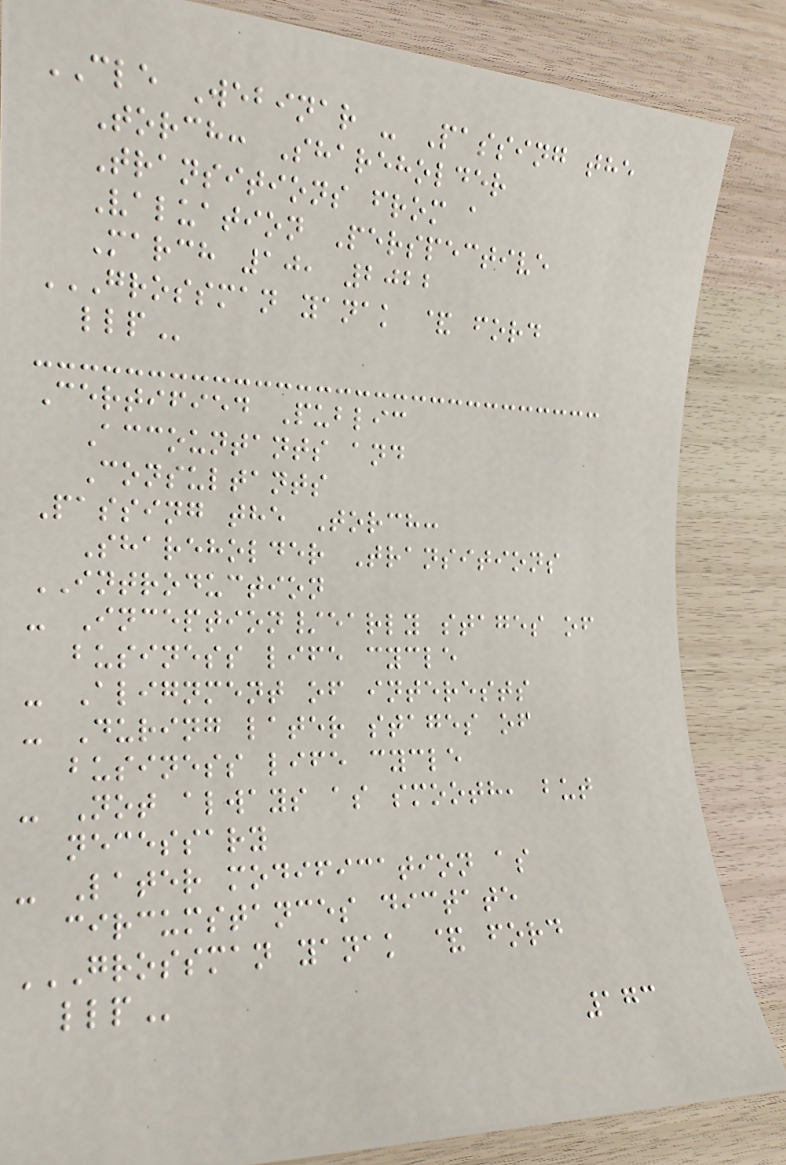CLE Webinar - Passing the
Torch: Shareholder
Transitions from a
Valuation Perspective
March 10, 2022
GROSSMAN YANAK & FORD
LLP
Certified Public
Accountants and
Consultants
Passing the Torch:
Shareholder Transitions
INTRODUCTION
- Inception/early stages of
business life cycle
- Alignment of interests
- During later stages of
business life cycle
- Not always as smooth, but
necessary
- Later modification as
circumstances dictate
GROSSMAN YANAK & FORD
LLP
173
